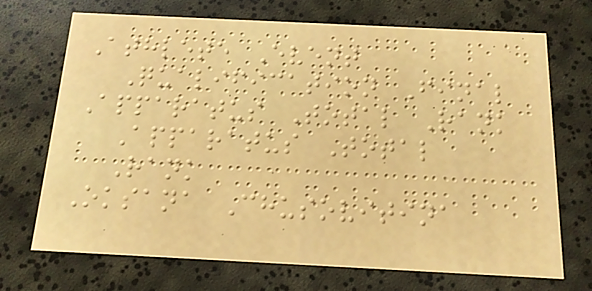Athlete Event
Qualification Final
Apparatus Total Rank
Apparatus Total
Rank
Oksana Chusovitina
